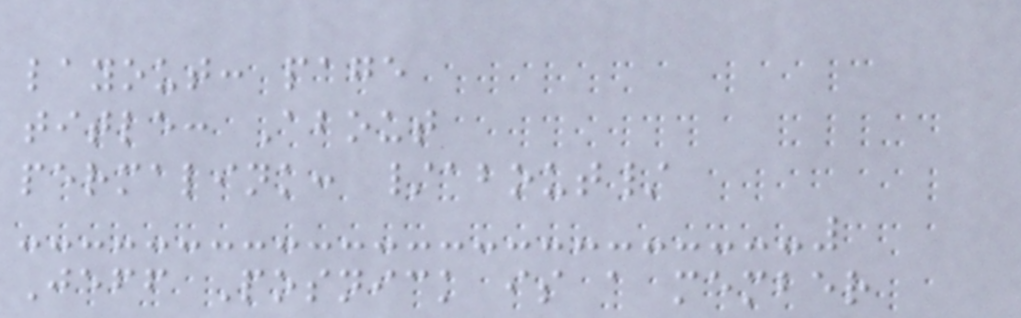layout: page
title: About
permalink: /about/
Jeff Posnick is a member
